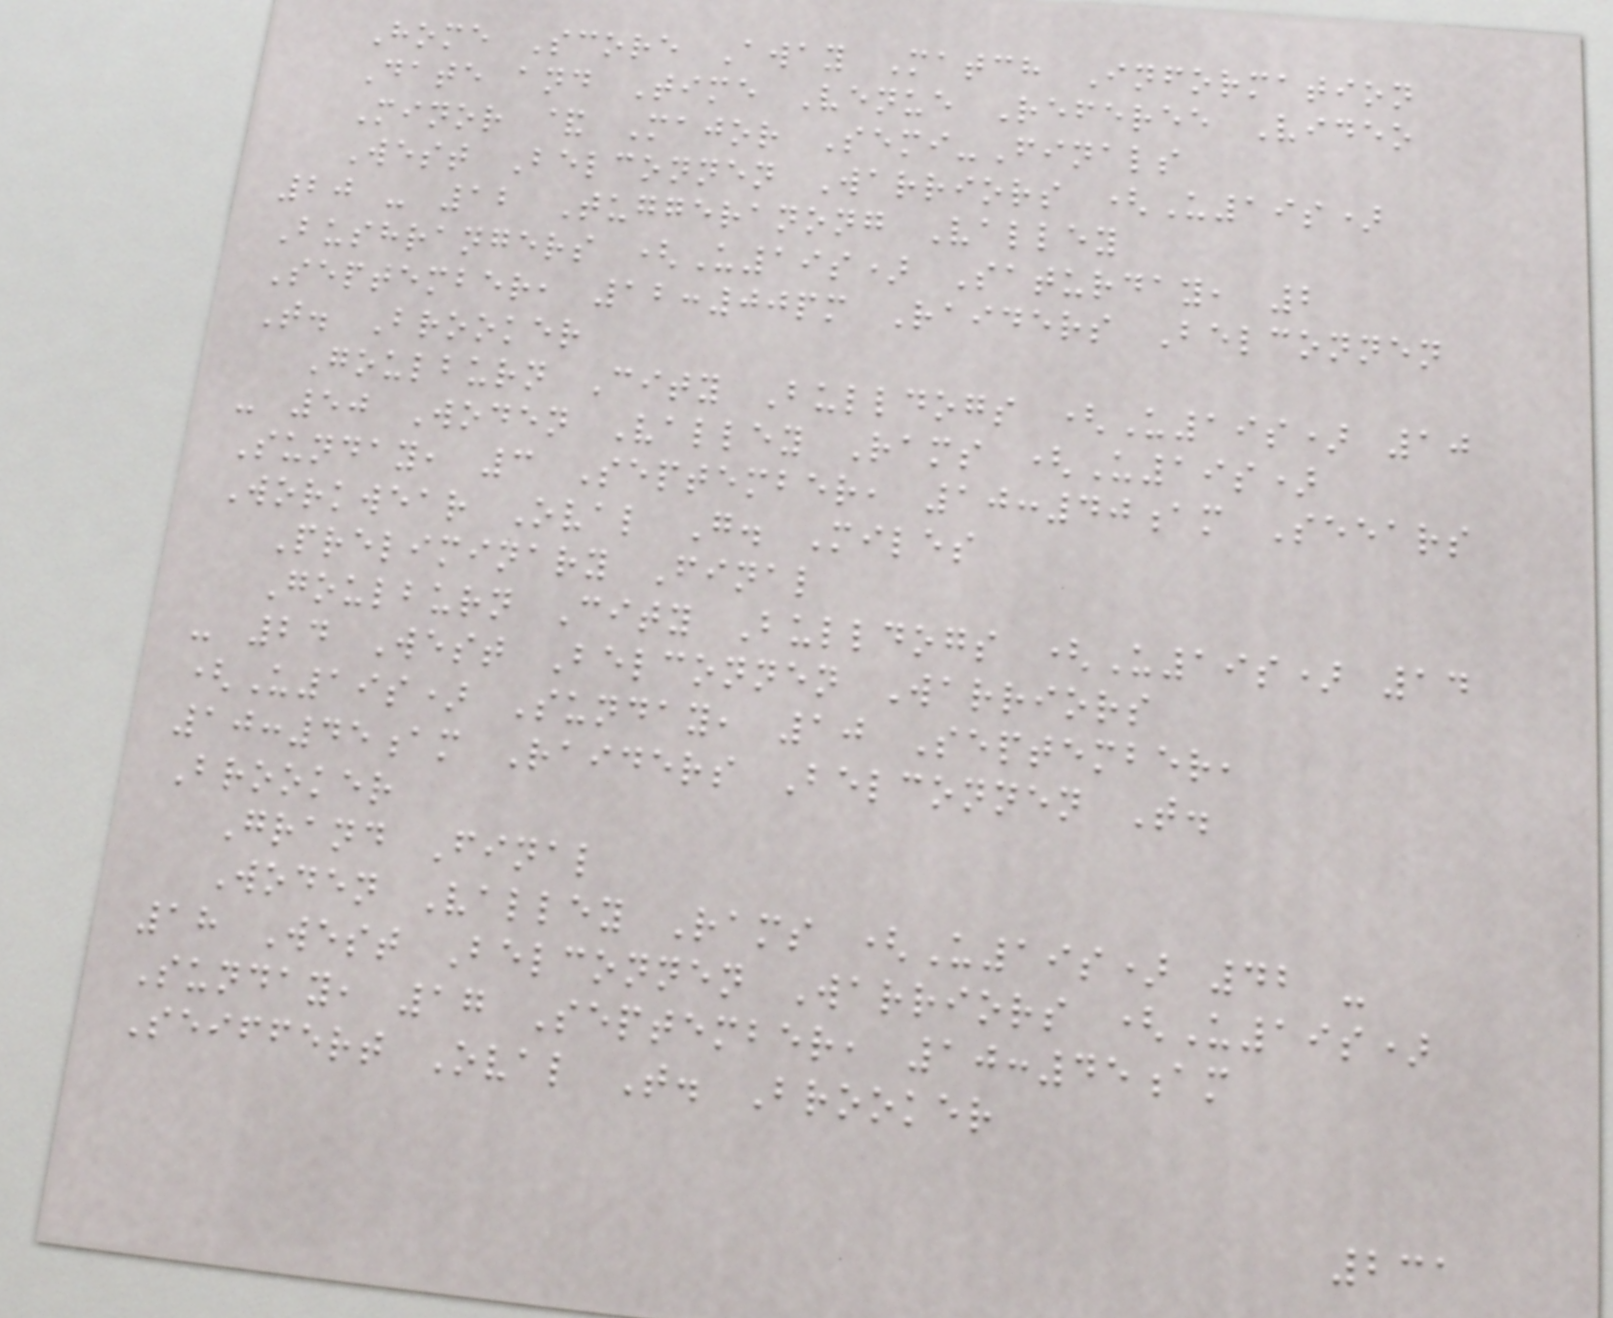Home Score Away Match Information
Date and Time Venue Referee Video
Minor & Major Semi-Finals
West Belconnen Warriors (U19s)
20 - 12 Tuggeranong Valley
Bushrangers (U19s) Saturday, 2
September, 12:00pm Raiders Belconnen
T. Brooker
Goulburn City Bulldogs (U19s) 10
- 50 Woden Valley Rams (U19s)
Sunday, 3 September, 10:40am Seears
Workwear Oval G. Miles
Preliminary Final
Goulburn City Bulldogs (U19s) 14
- 24 West Belconnen Warriors
(U19s) Sunday, 10 September,
10:45am Raiders Belconnen T.
Brooker
Grand Final
Woden Valley Rams (U19s) 42 -
18 West Belconnen Warriors (U19s)
Sunday, 17 September, 10:45am
Seiffert Oval T. Brooker
231
